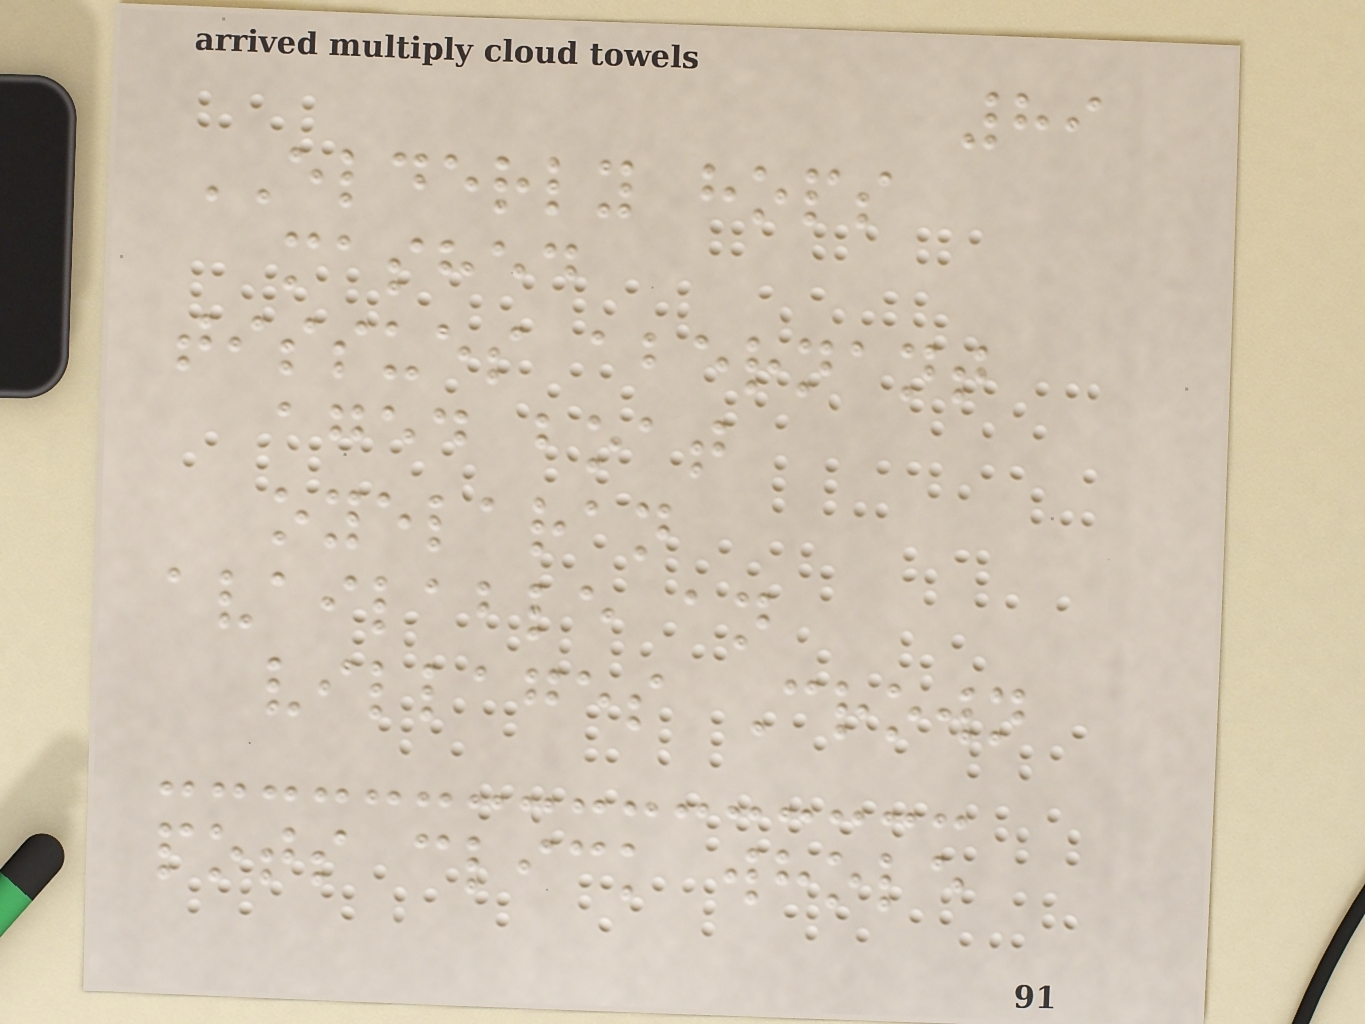89
ELDERLY hops
mashed
tissues abernant
aged boat
oyelaran
available an
villages Crown
pots click whole
